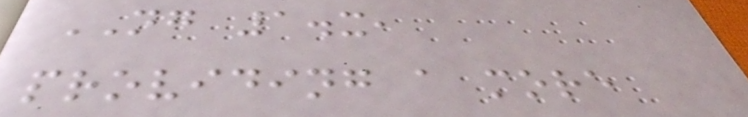NG 1.x,
providing a more
